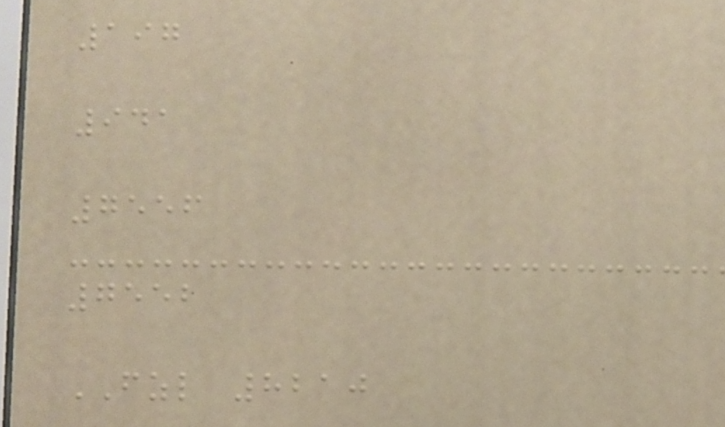197
941
7556
7552
FZL 8210
